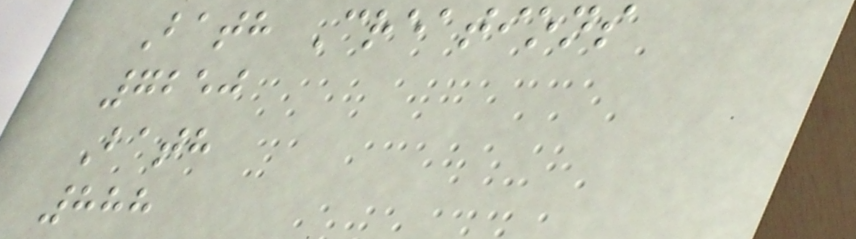Bath Creations
7250
Bath
888
